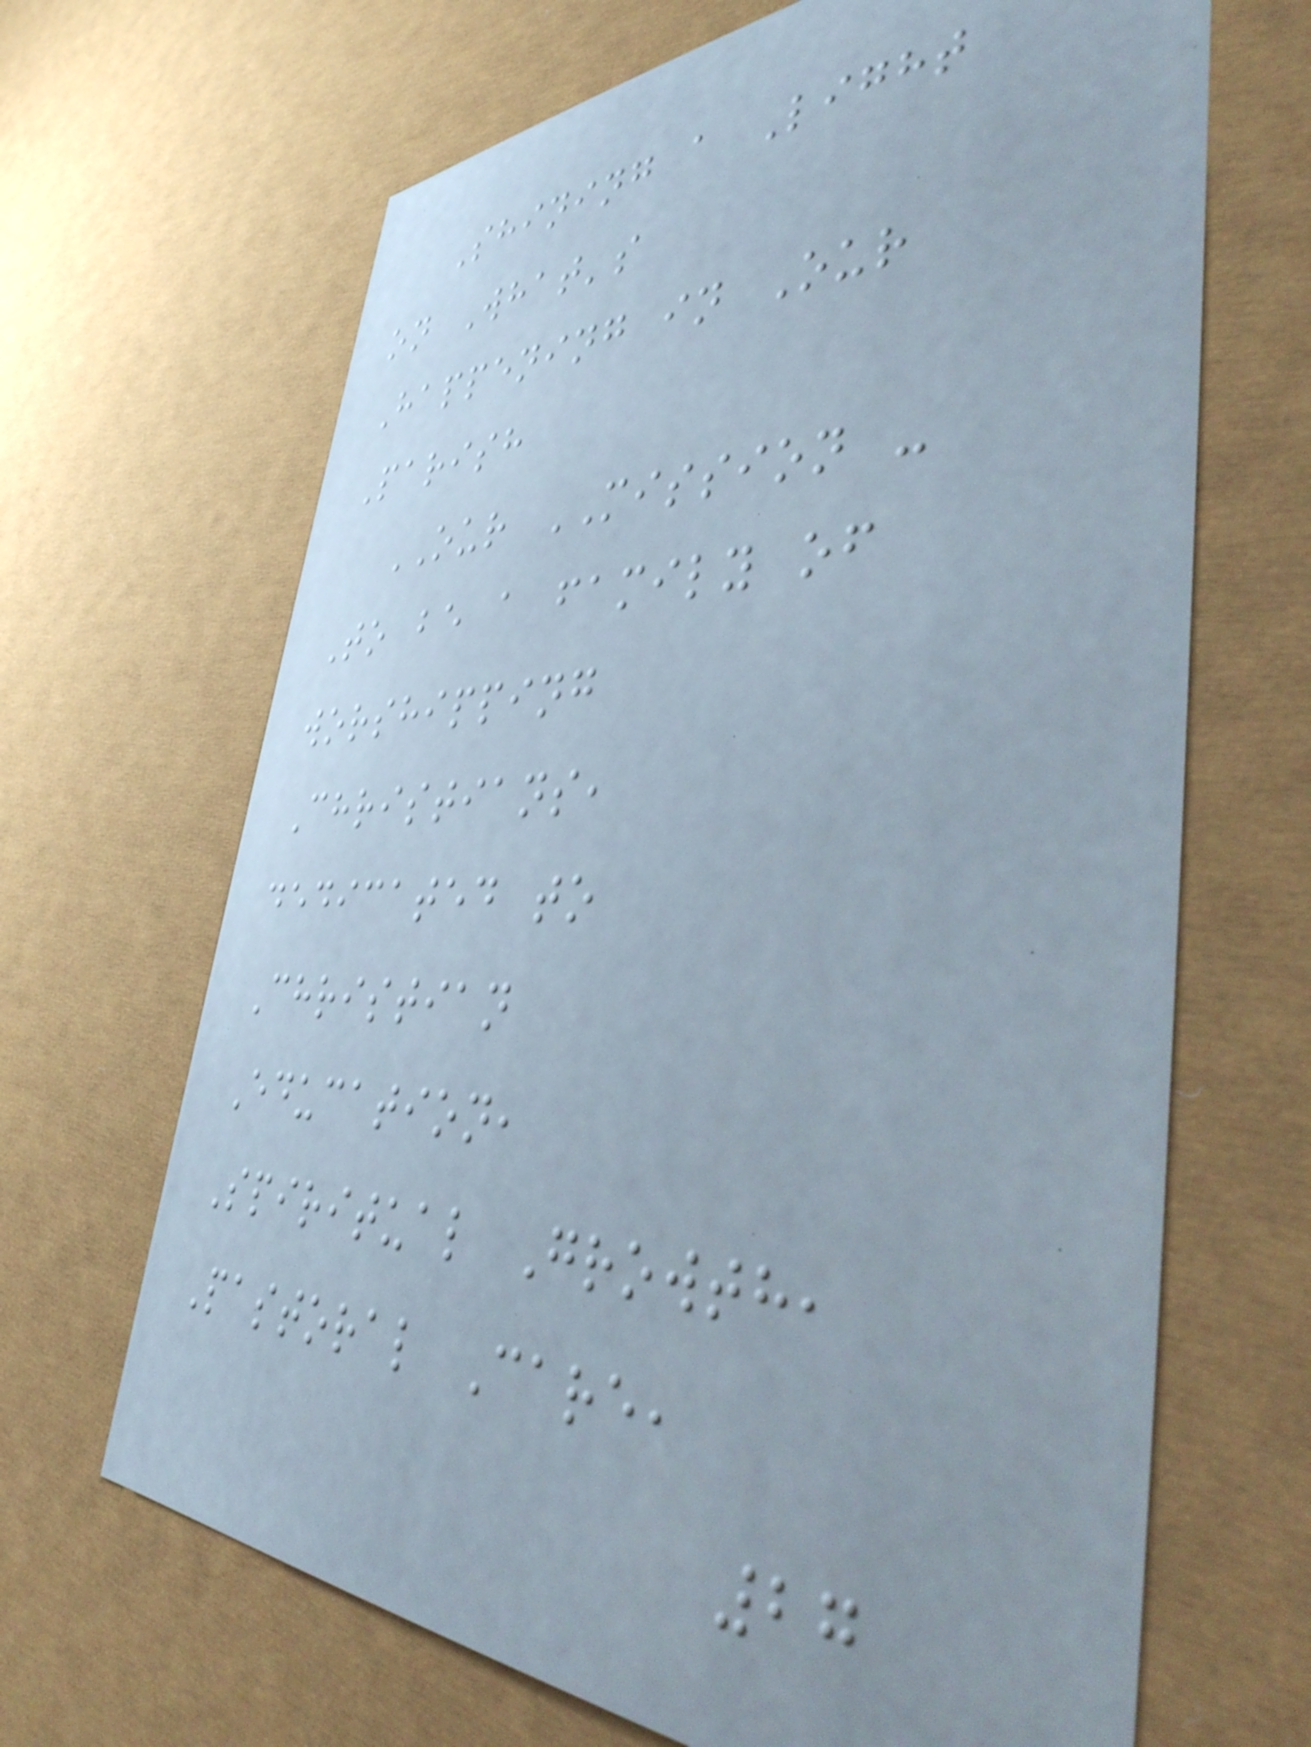Shining a Light
on What's
Happening in Our
Parish
OUR MISSION -
To be a family of
worshipping
Christians,
dedicated to
Christian
Education,
Spiritual Growth,
Pastoral Care,
27
